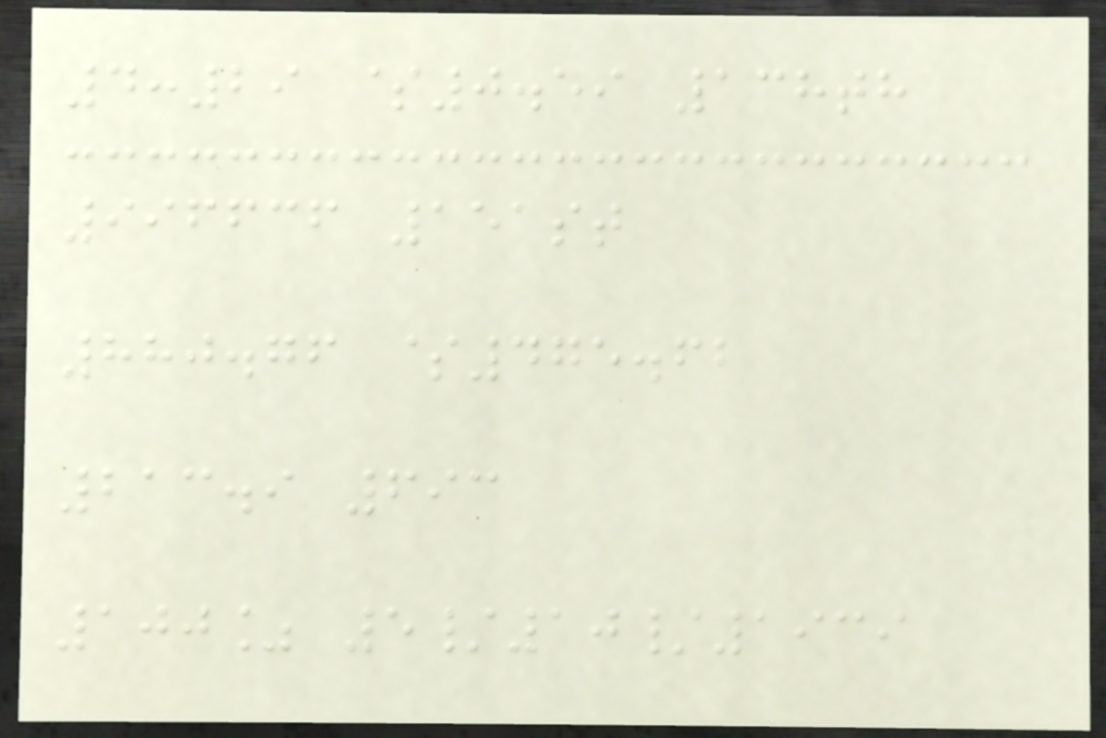4:29 $0.59 138th
996636 151st
880.76 $475.62
213.9 693
100% 5/10/1939
